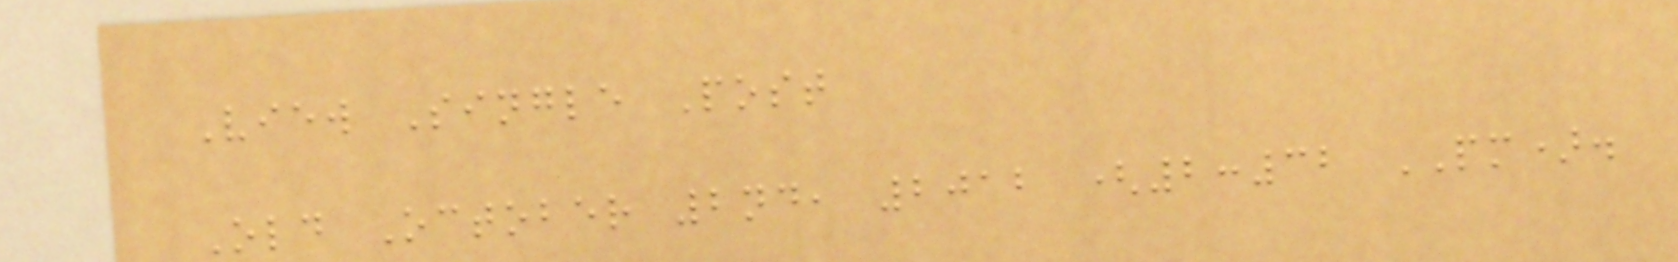View Single Post
Old October 2nd, 2012 (2:32 PM).
